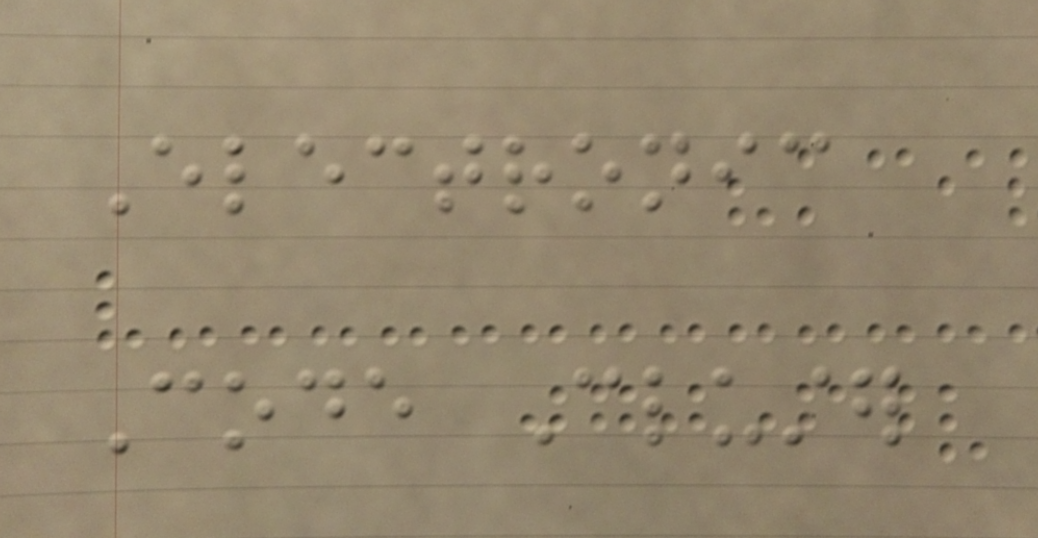Electronic
Code Cluster
